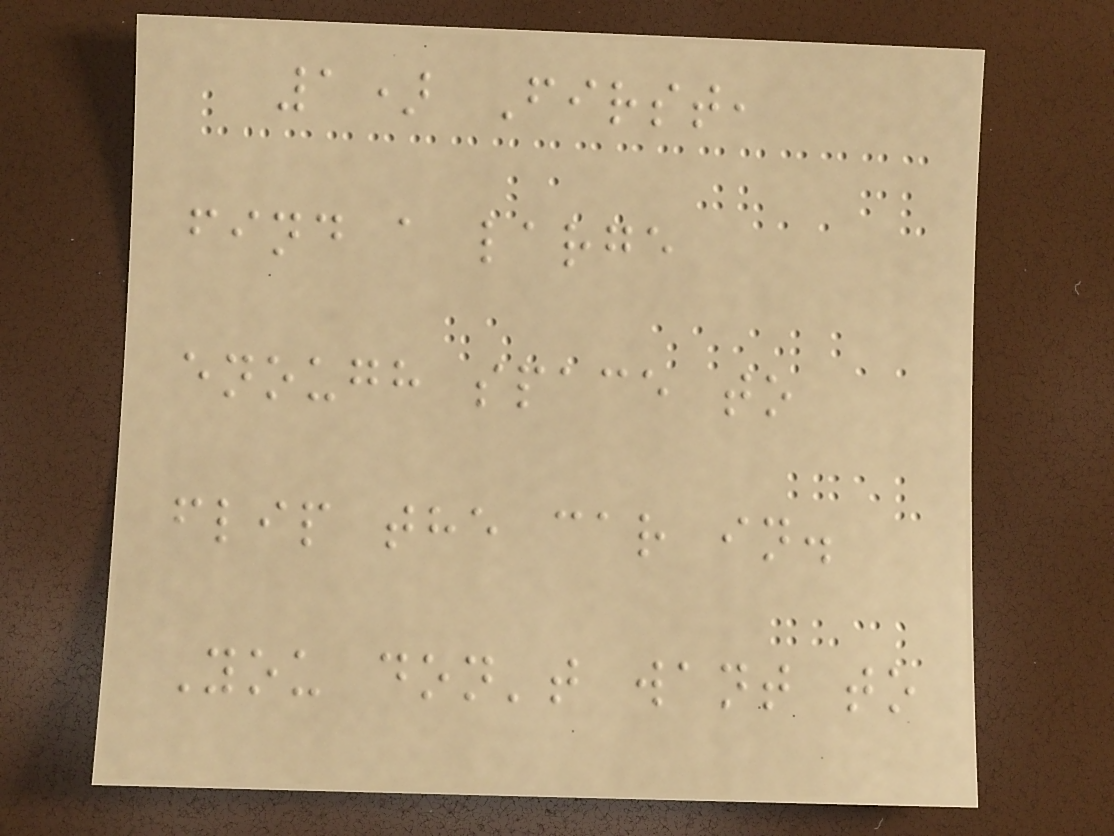1) First,
find a large
enough space to
flip the car in.
You don't want to
